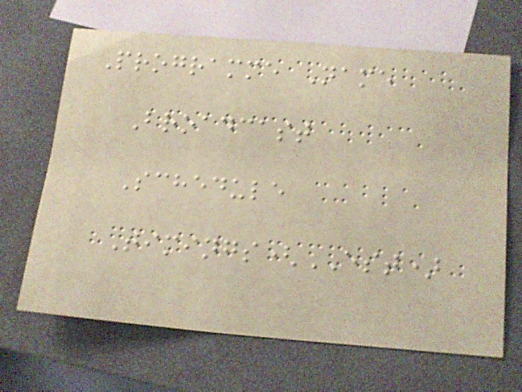Programme Name
Broadcast
Schedule
Timings(EST)
